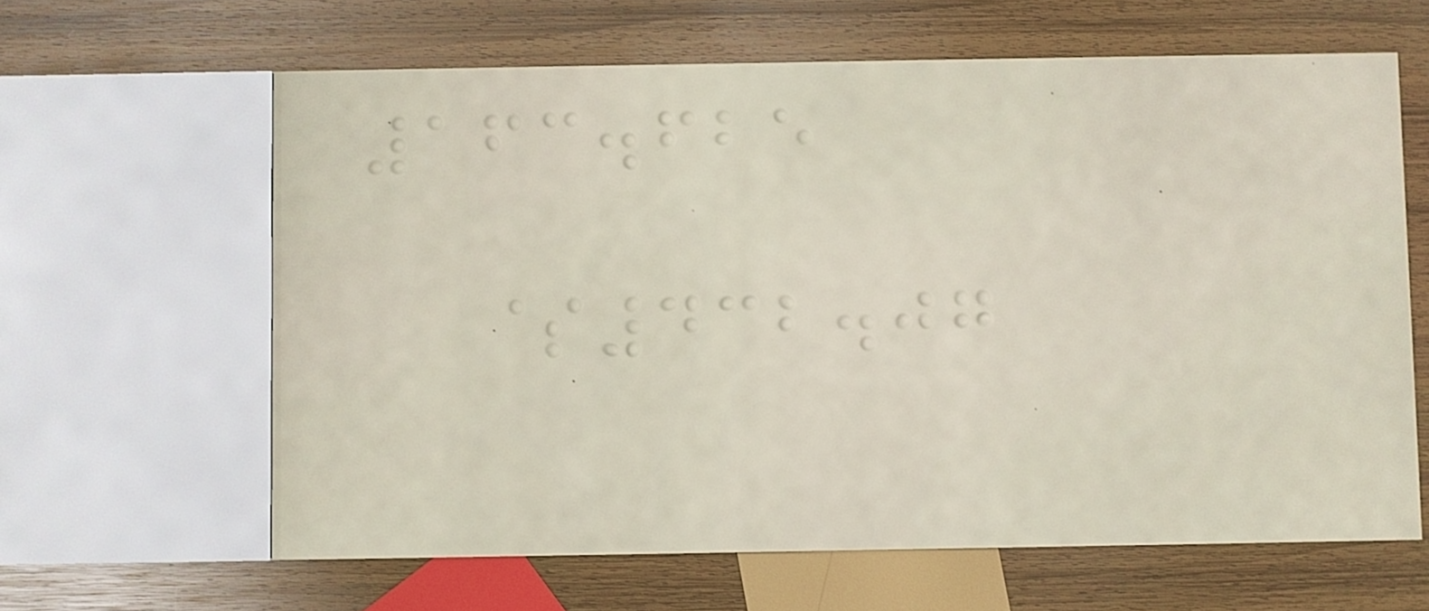163.625
$432.07
